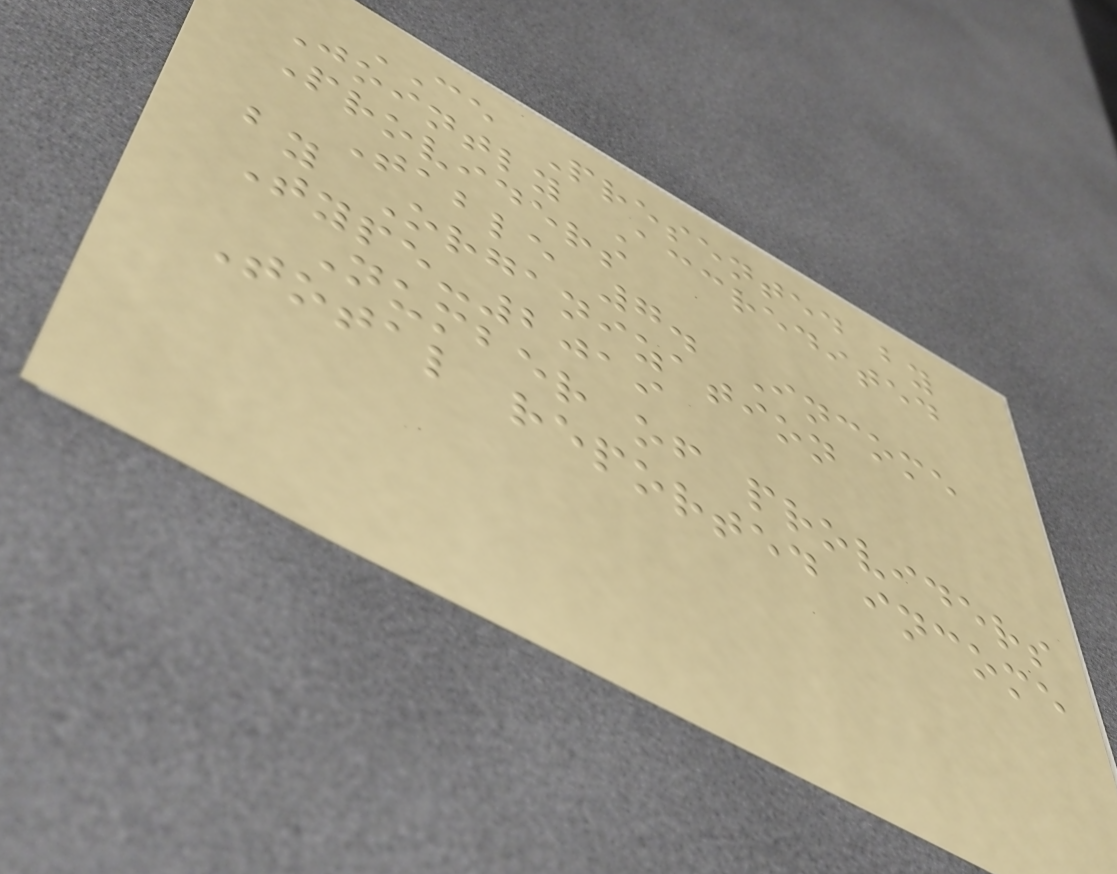CE Presented by
Jointly Accredited
Providers
Table 7. Income
by Organization
Type-2019
Number of providers
Total reported income
